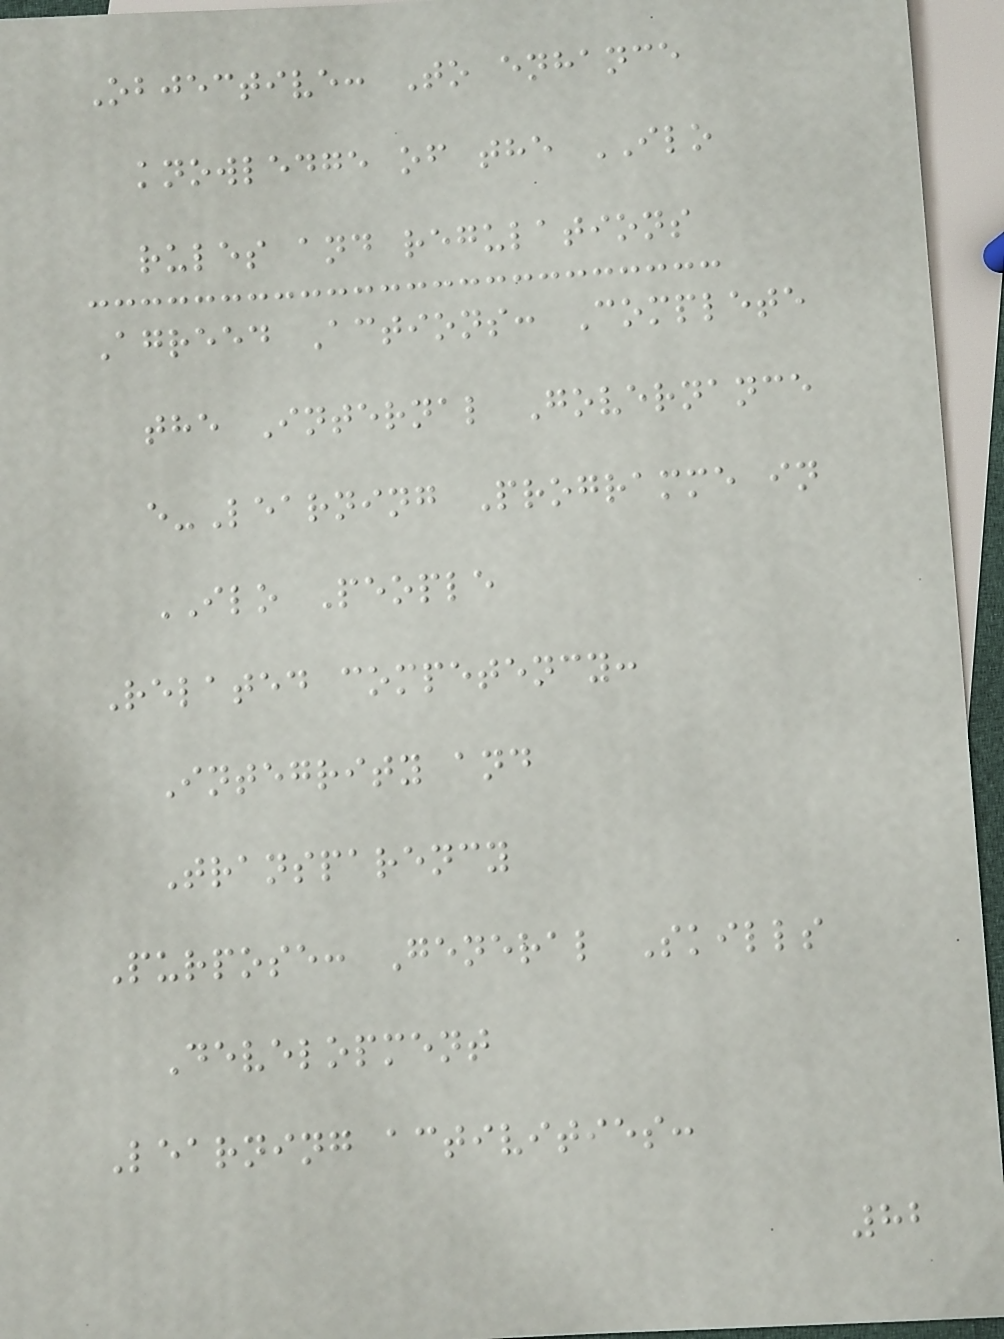Objective: To enhance
knowledge of the ILO
rules and regulations
Agreed Actions: Complete
the Internal Governance
e-Learning Programme in
ILO People
Related competency:
Integrity and
Transparency
Purpose: General Skills
Development
Learning activities:
82
